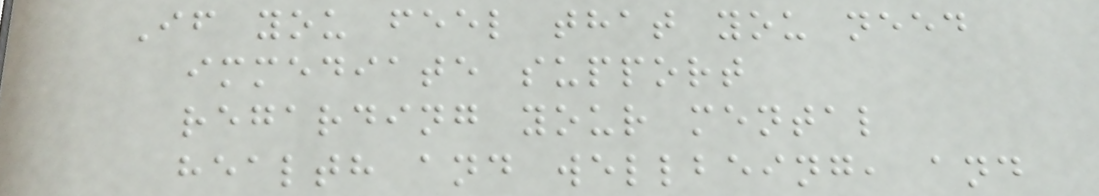If you feel that you need
immediate support
regarding your mental
health and wellbeing, and
